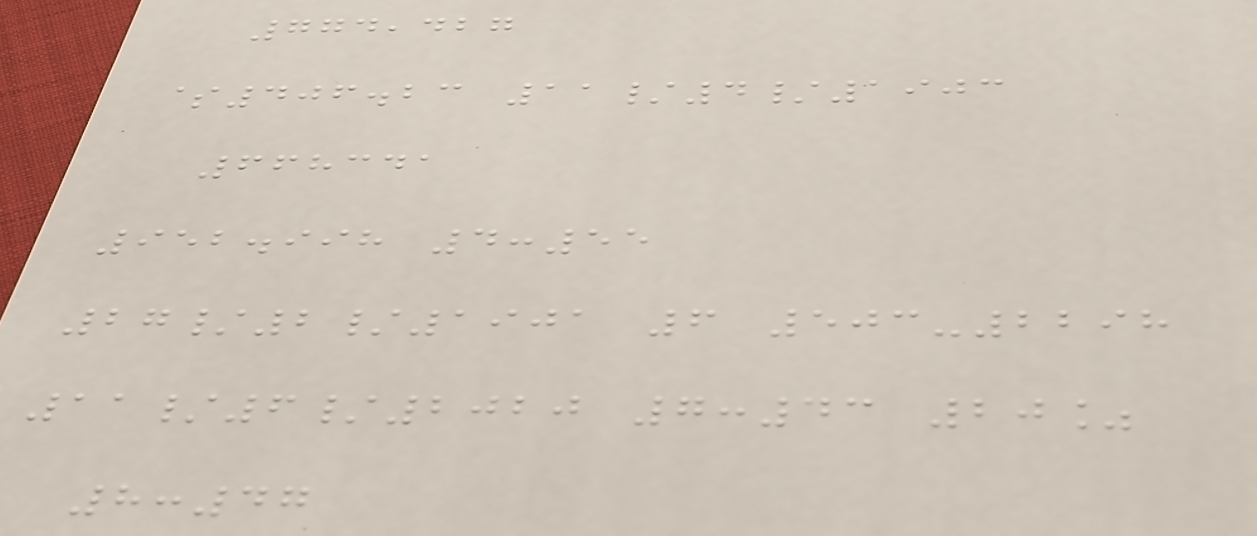774,427
$406.23 11/4/1903
668341
952.998 4:55
27/2/1901 6 503-2298
11/6/2020 7:43 20%
8:47
